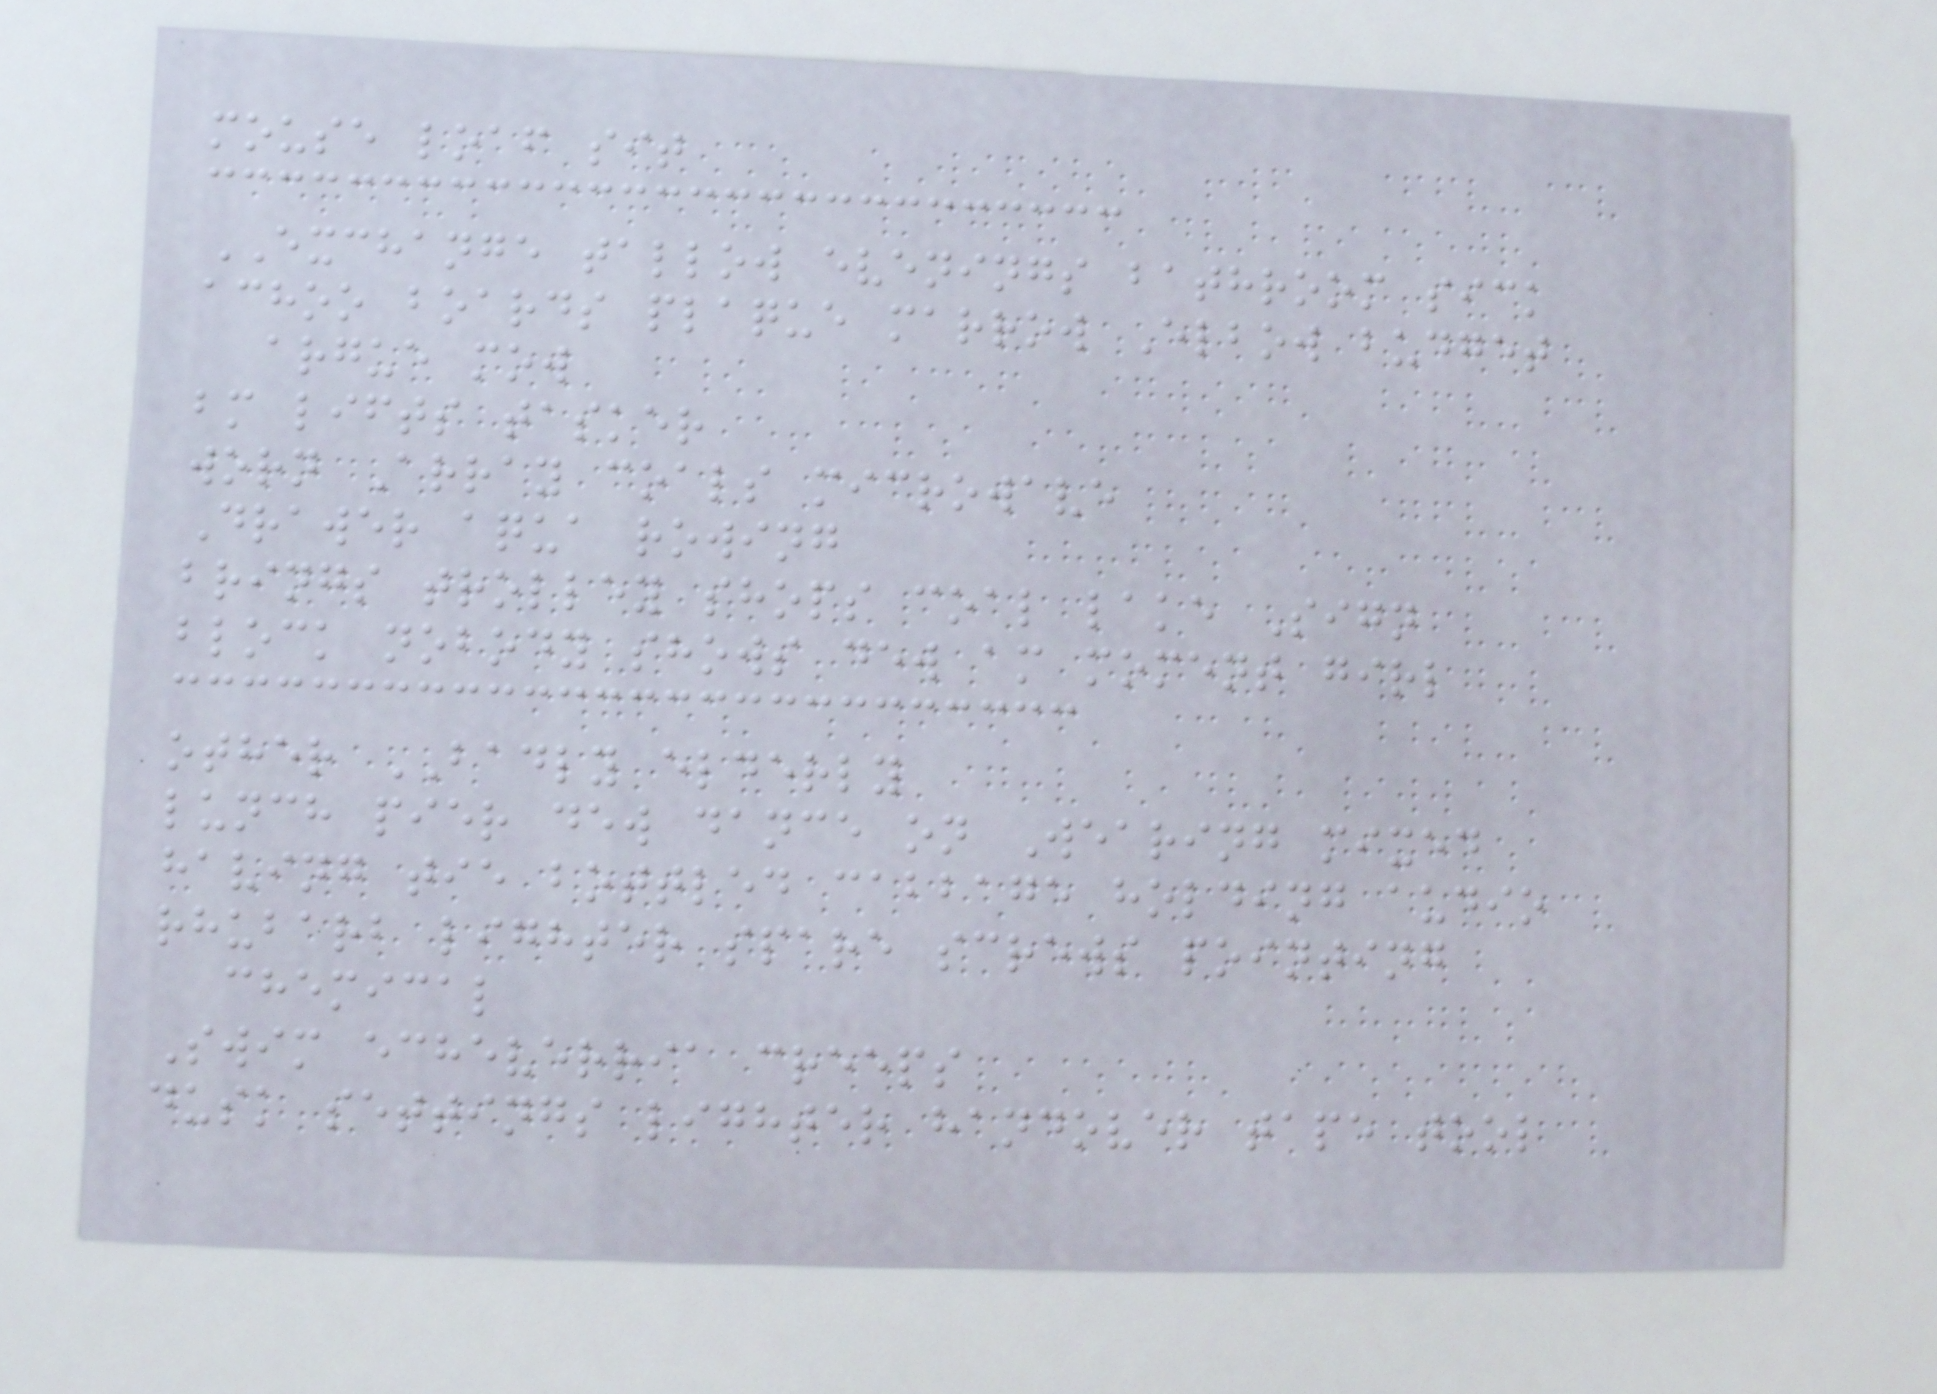mouse loaf sit
EXCHANGE tallow evenings bathroom sick
achoo boards plaque marrow Elbow budget
argue mow
bm lifts tasker
worn Array coals microwave
Drawer aqua rowing
brings trolley shops coal lake Sign
block nobody shows dew am moment girl
other BADLY elderly
lunch pier dew dance on Wearing mixed
having tie bottled cabbage holding audio
rhubarb lighter spare screws pointing
chemical
Swim echeverria creeps
dusk settings lighter handover tape tool
